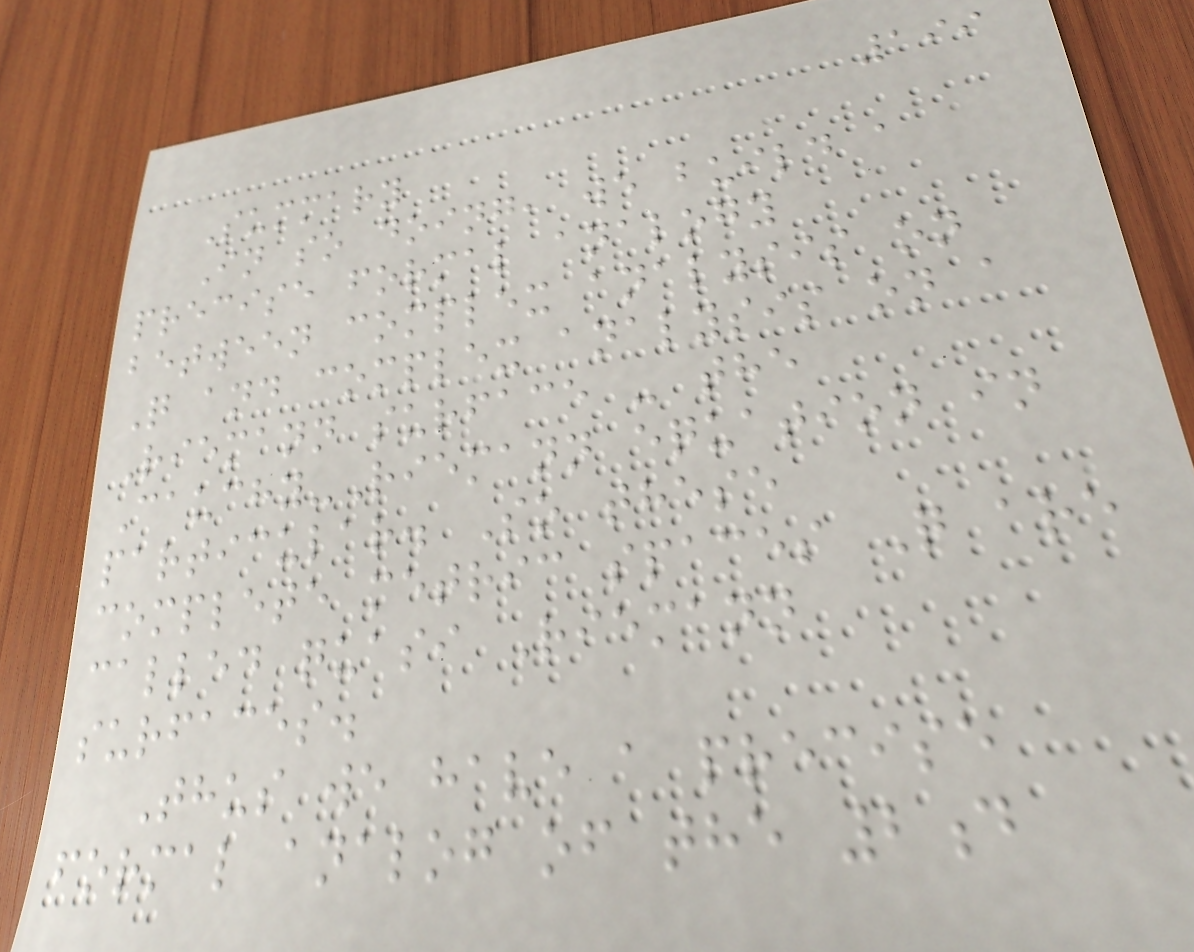199
Summary
In so doing, we build a
precise formal analogy
between complex analysis on
Q and complex analysis on a
Riemann surface - the
Cauchy-Riemann equation in
particular. So these
complete metric spaces Q are
called quasi Riemann
surfaces.
Thus we have a precise
formal analog of the 2d
